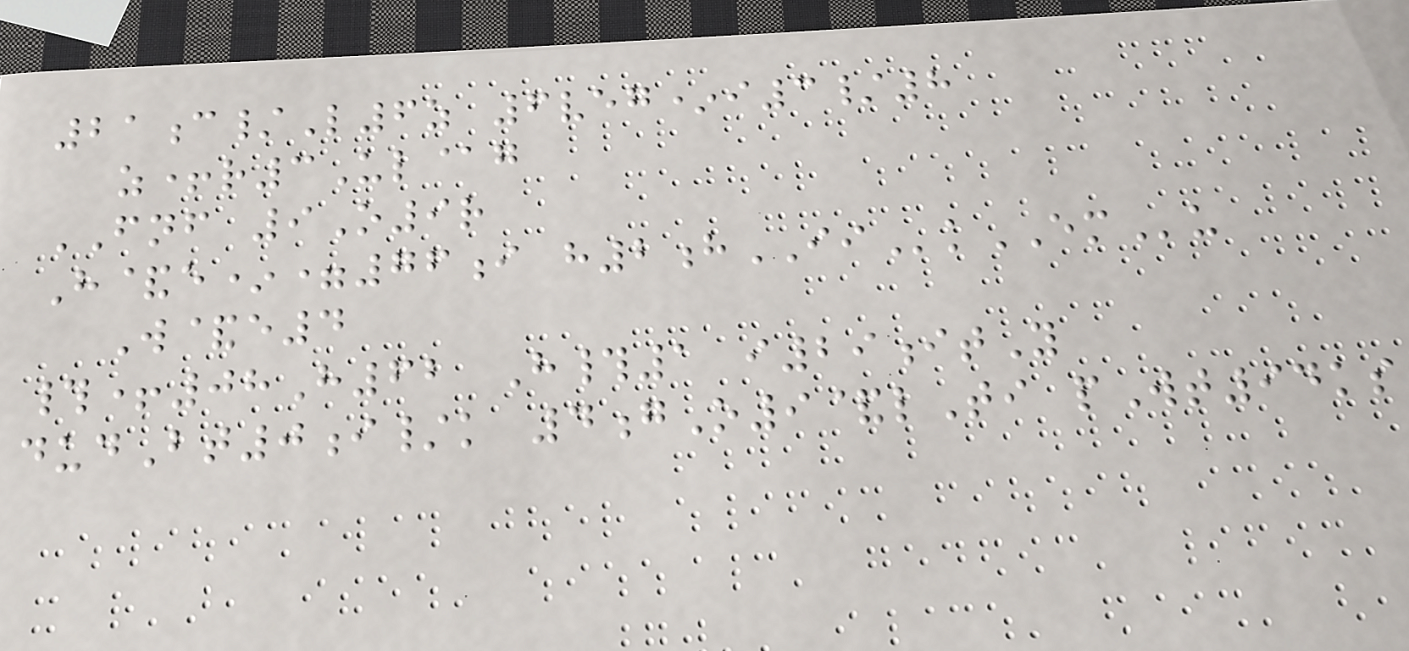21c/L6z 6veg*i3/8
z+r3Ul@g
FNF 9O9r
H&e*=76i h2hIIkEMu
W&e4
#+08H62 H#1 i29itY
dudBt0i/k 4gO9&lTi pWt94ks
